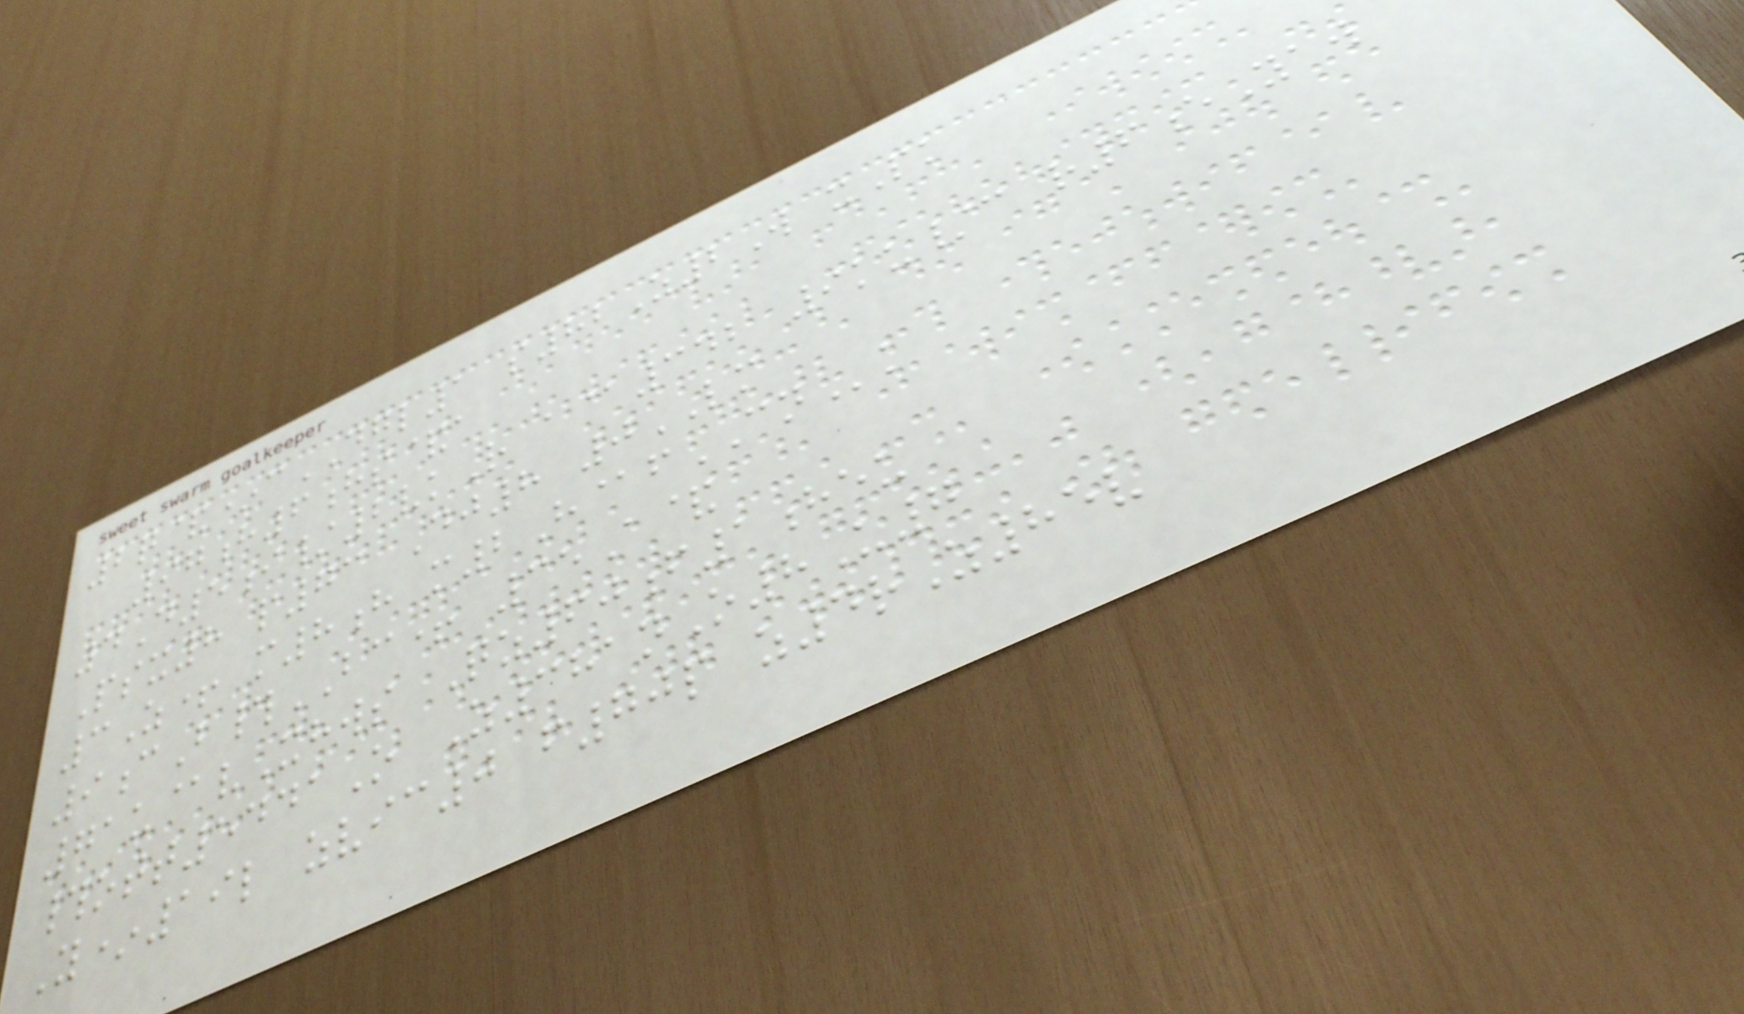2q&*cDGL1 s82Z2W xPk
97h6hs&a
4D5i/2vkR a@342 9ku/c r6eYaw
Psx8 p73 Dj8 0LM
3Z+ m8h m2H@fCNk
9cB#BC+ 35A&
71u@vXhws Qz60f1heu
#ott5441O Z381nO8U7
Y*19l zvic0 f70p z4rZ85v
